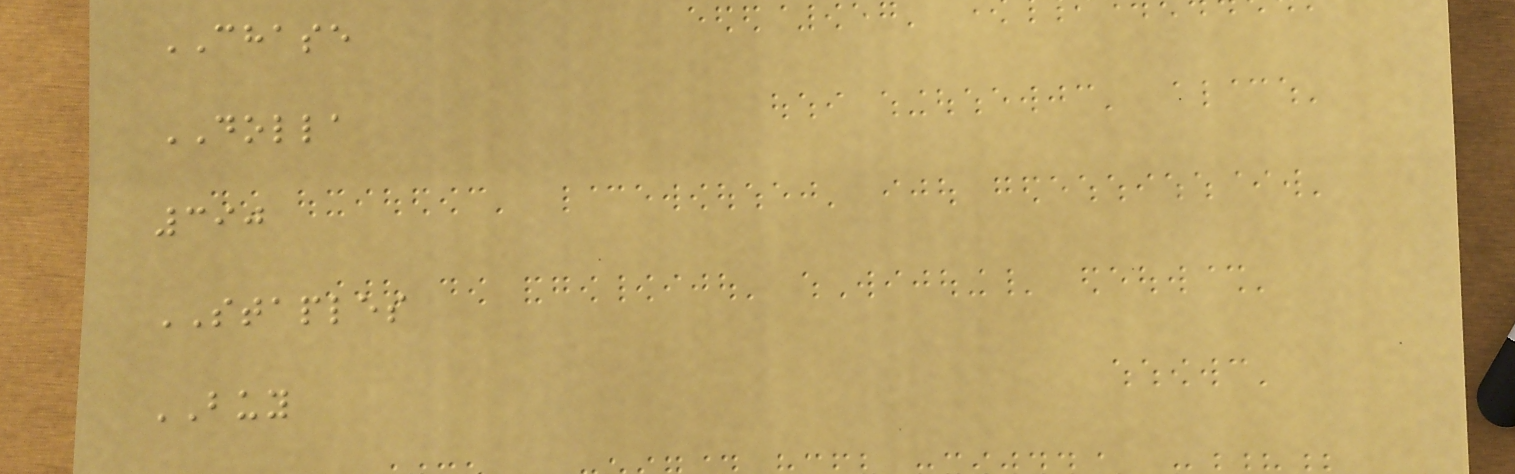CHASE
DOLLA
390
STAPLES
BUY
